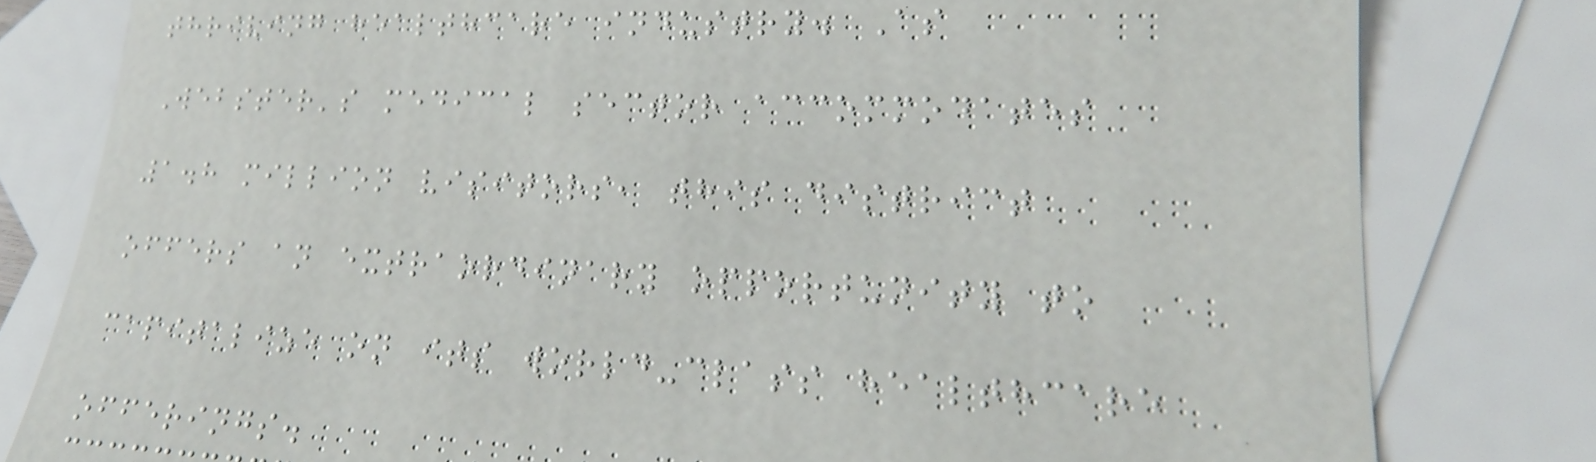thriving healthcare industry. As
Webster's medical sector accommodates
1.8 million visitors, this district
offers an extraordinary opportunity to
capitalize on its world-class healthcare
offerings.
